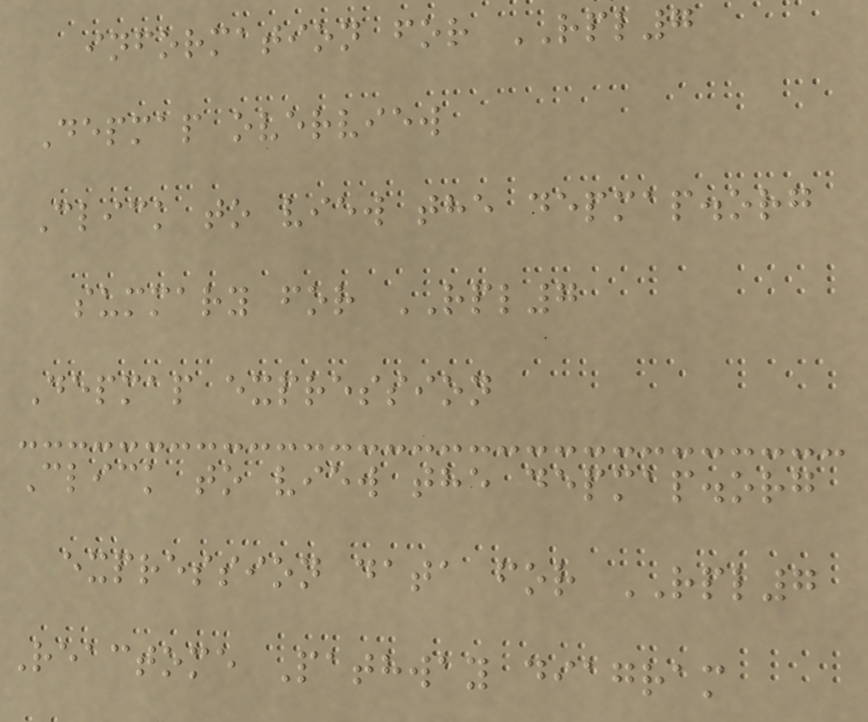information for RPL7
Depmap overview
Click to view the depmap.org
summary for RPL7
Depmap expression
Click to view the depmap.org
expression data for RPL7
Reactome Pathway diagram
